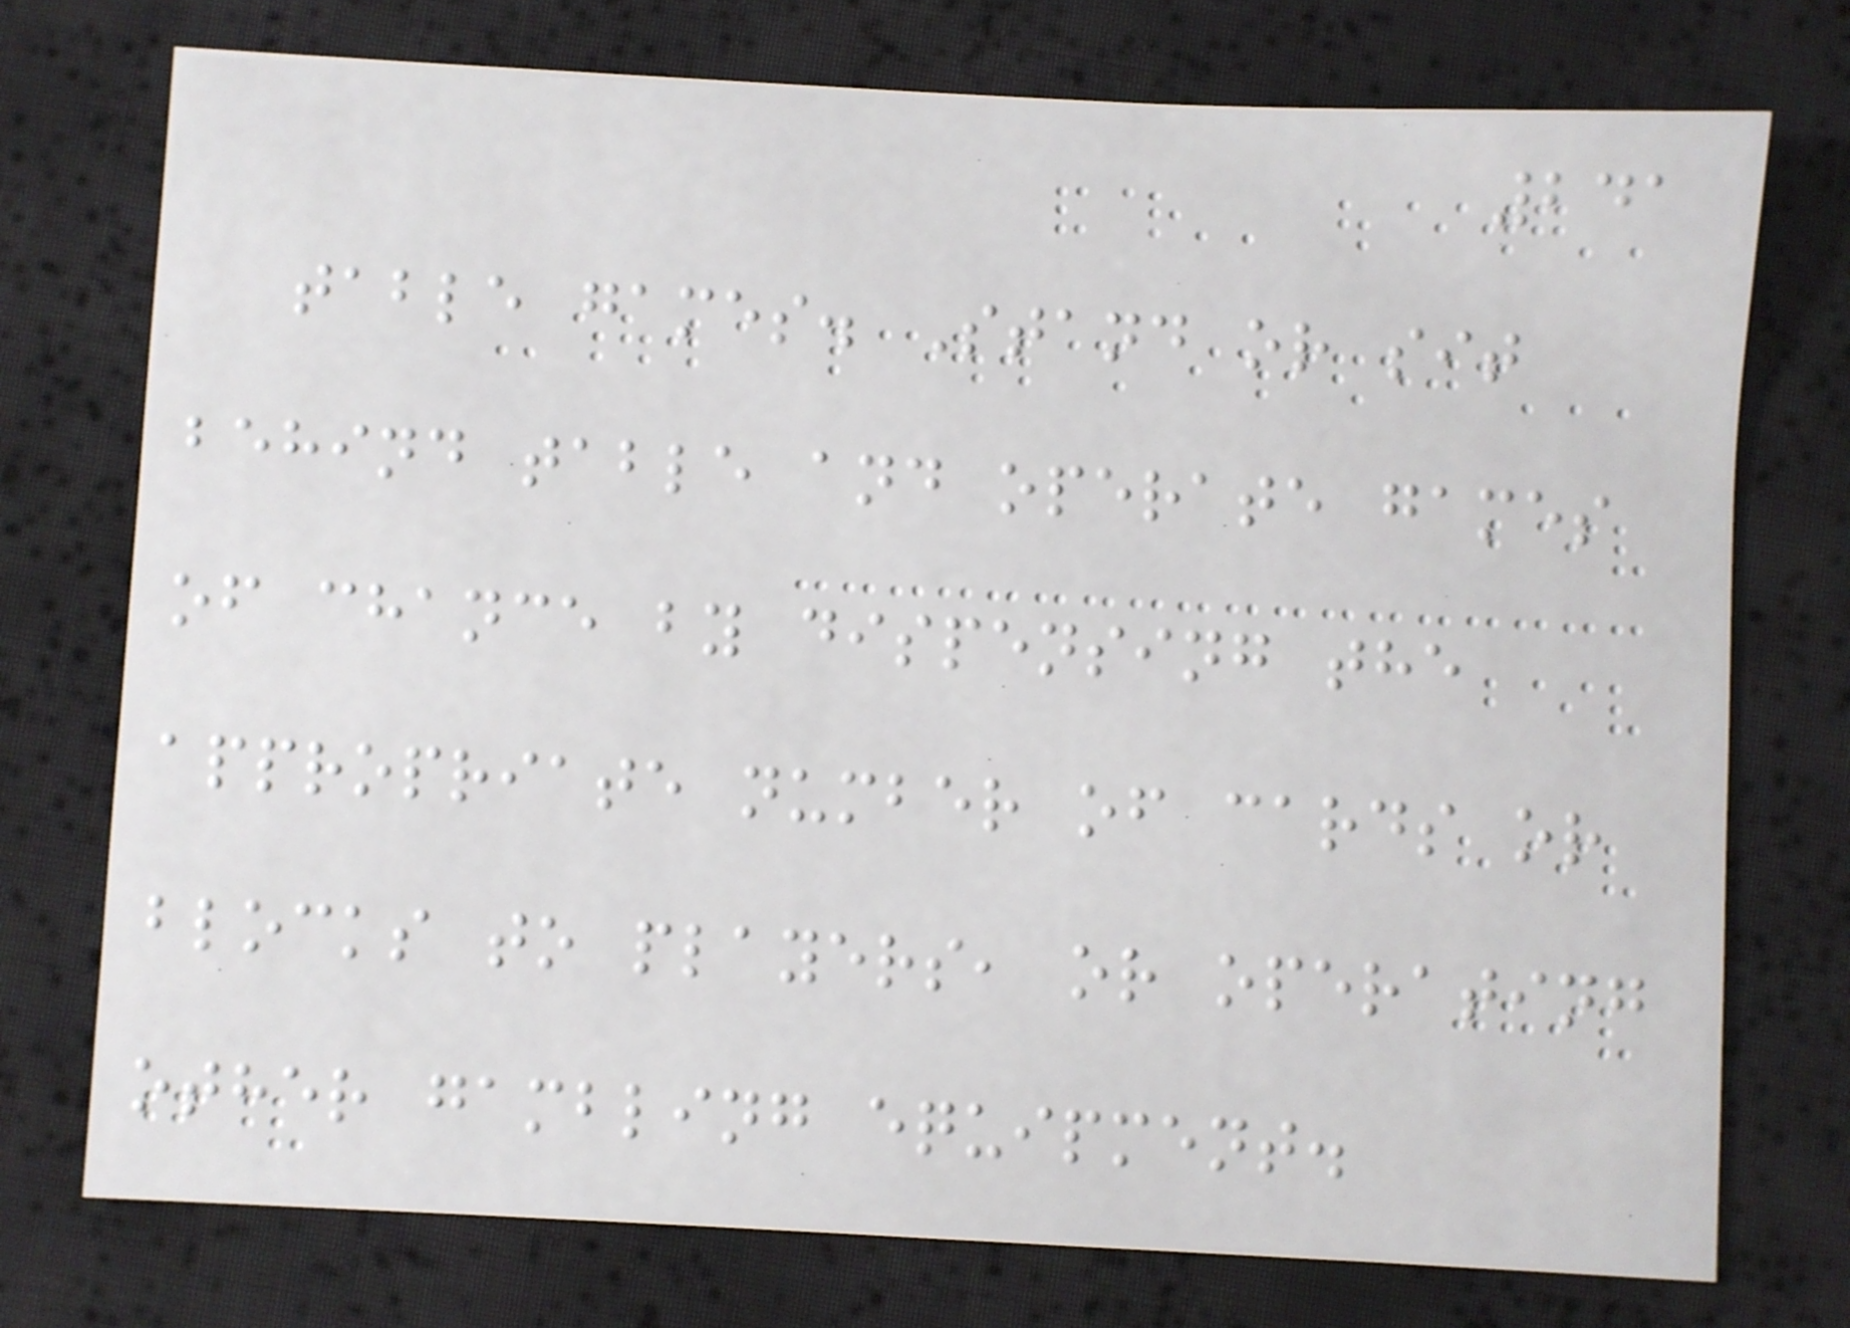241
table games. Stand or sit
behind table and operate games
of chance by dispensing the
appropriate number of cards or
blocks to players, or operating
other gambling equipment.
